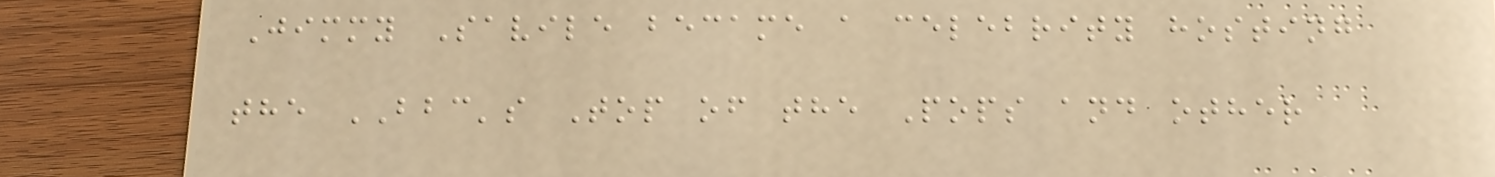Jimmy Savile became a celebrity hosting
the BBC's Top of the Pops and other
